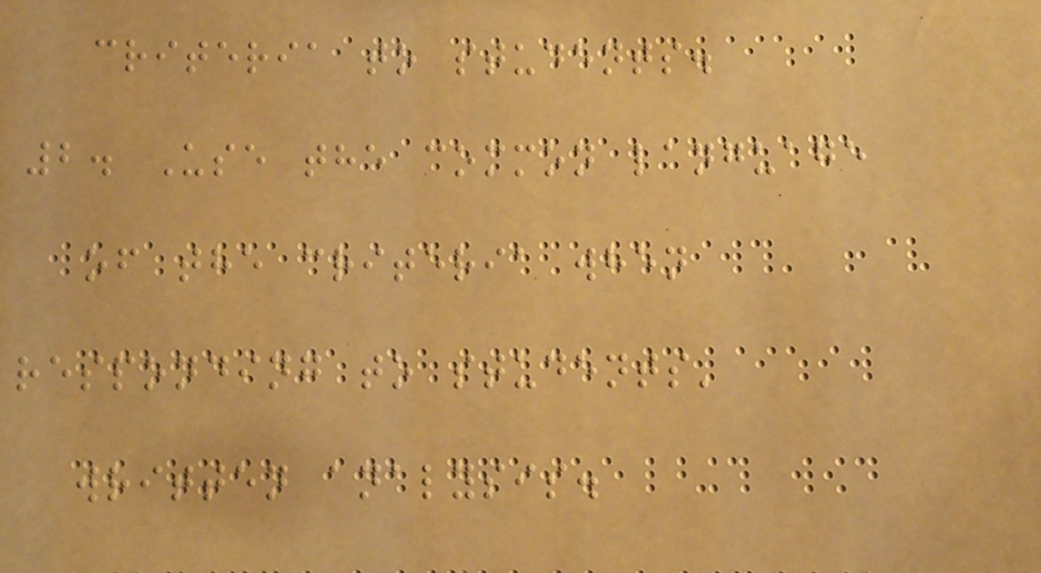criteria to students.
2. Use the common language
of the criteria when
responding to students'
written analysis.
